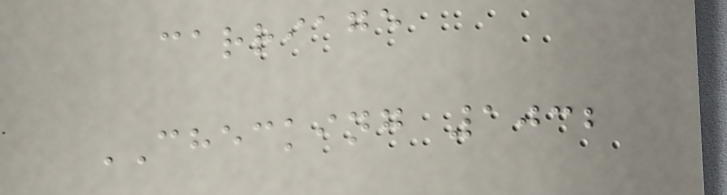carriage
CHECKING 1032
